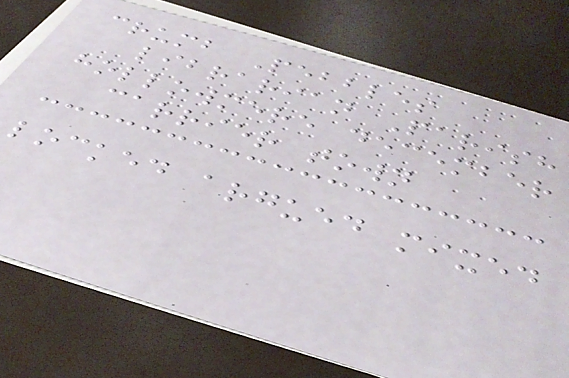crumb Pebbles
librarian Parish
hollowmere december
carrier town
locked argued mixed
